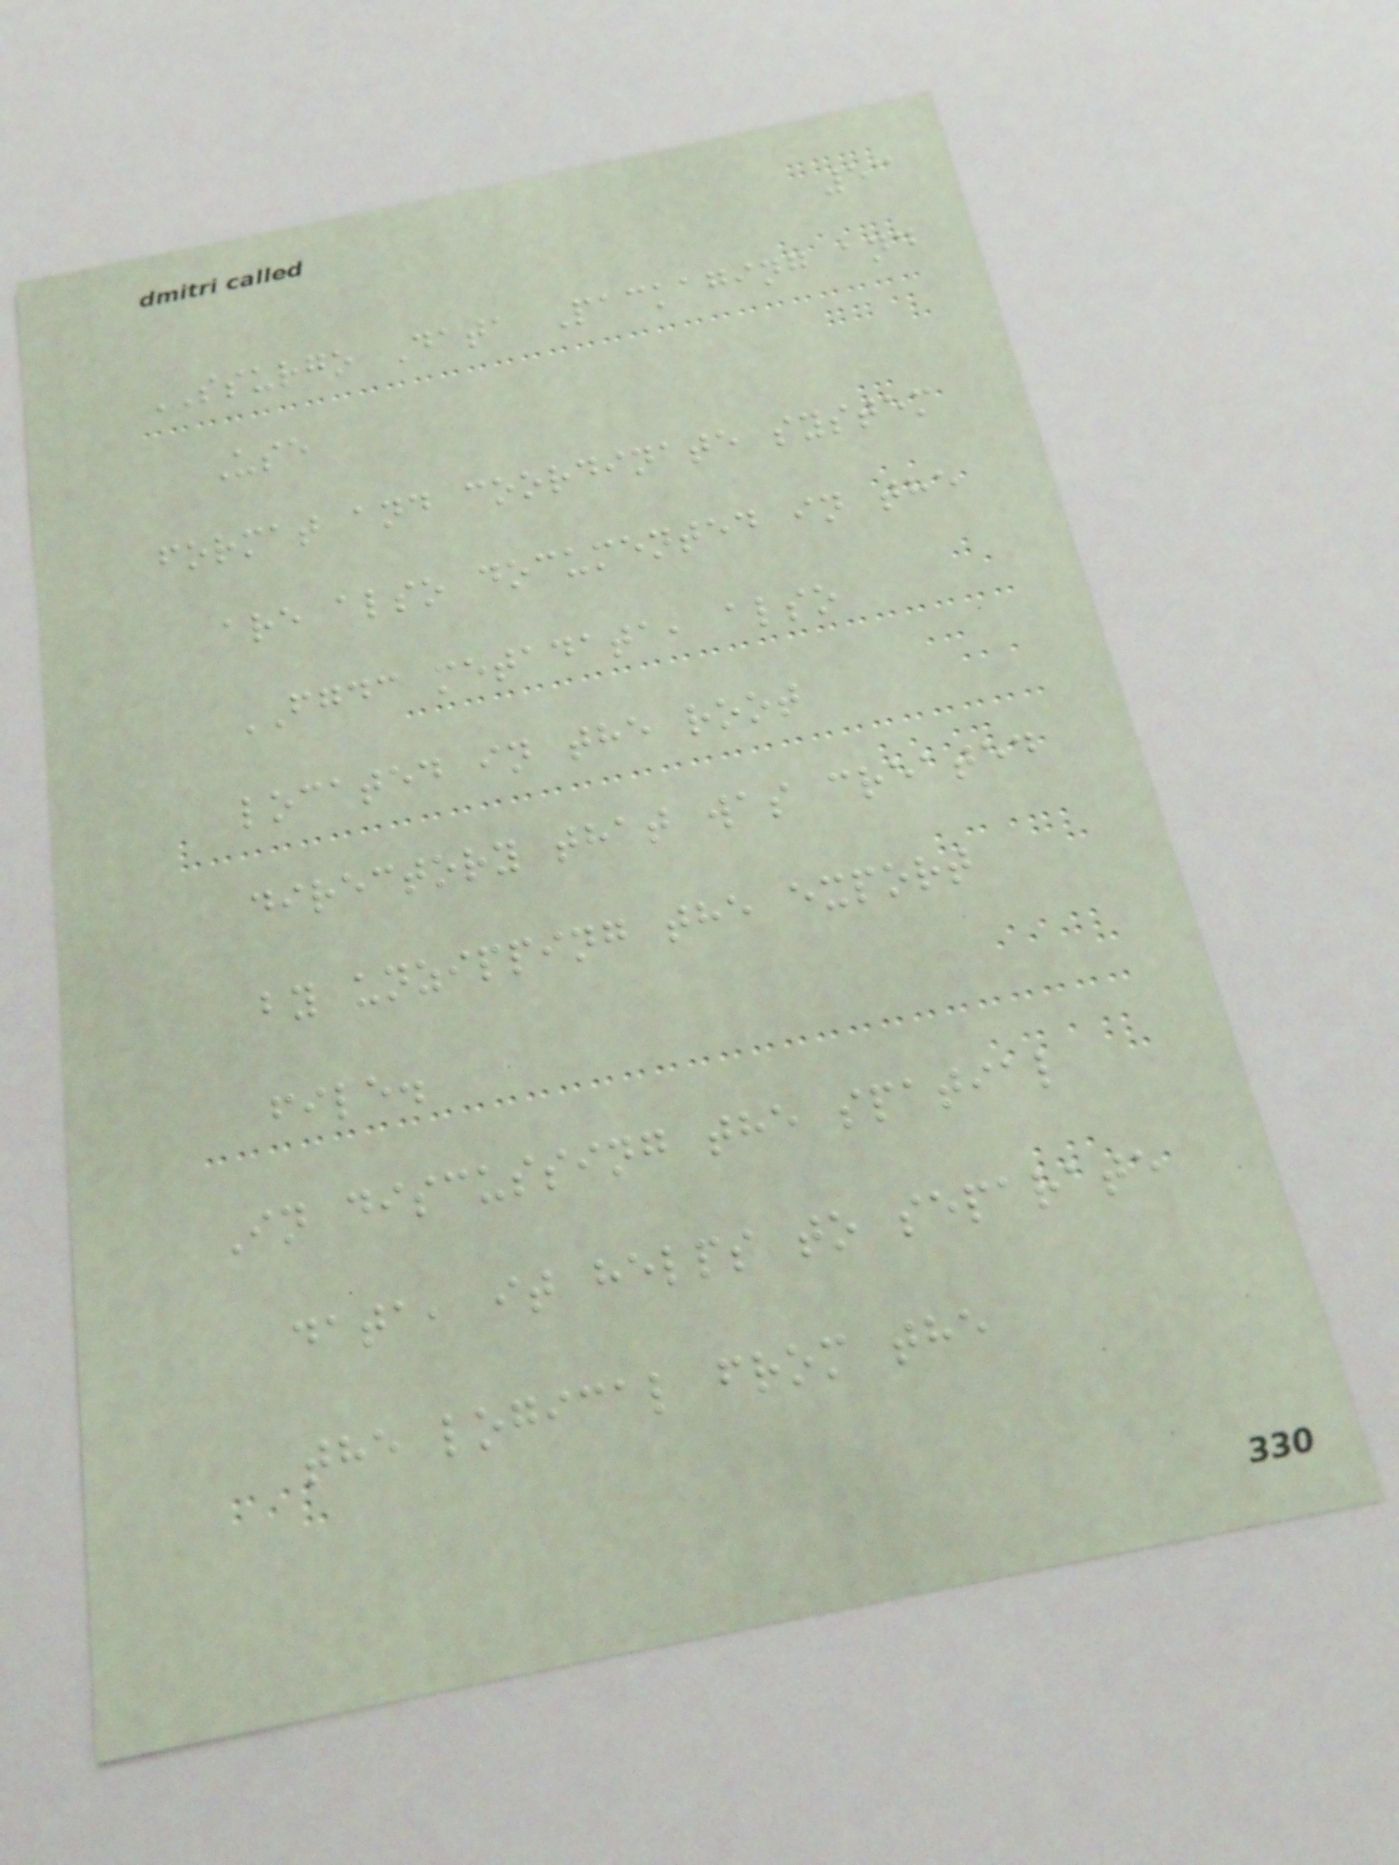53
SSURGO Data Packaging and
Use
format and coordinate system
are also documented in the
FGDC metadata, also
located in the root
directory that was created
by unzipping the export
file.
In discussing the spatial
data, it helps to separate
the logical from the
